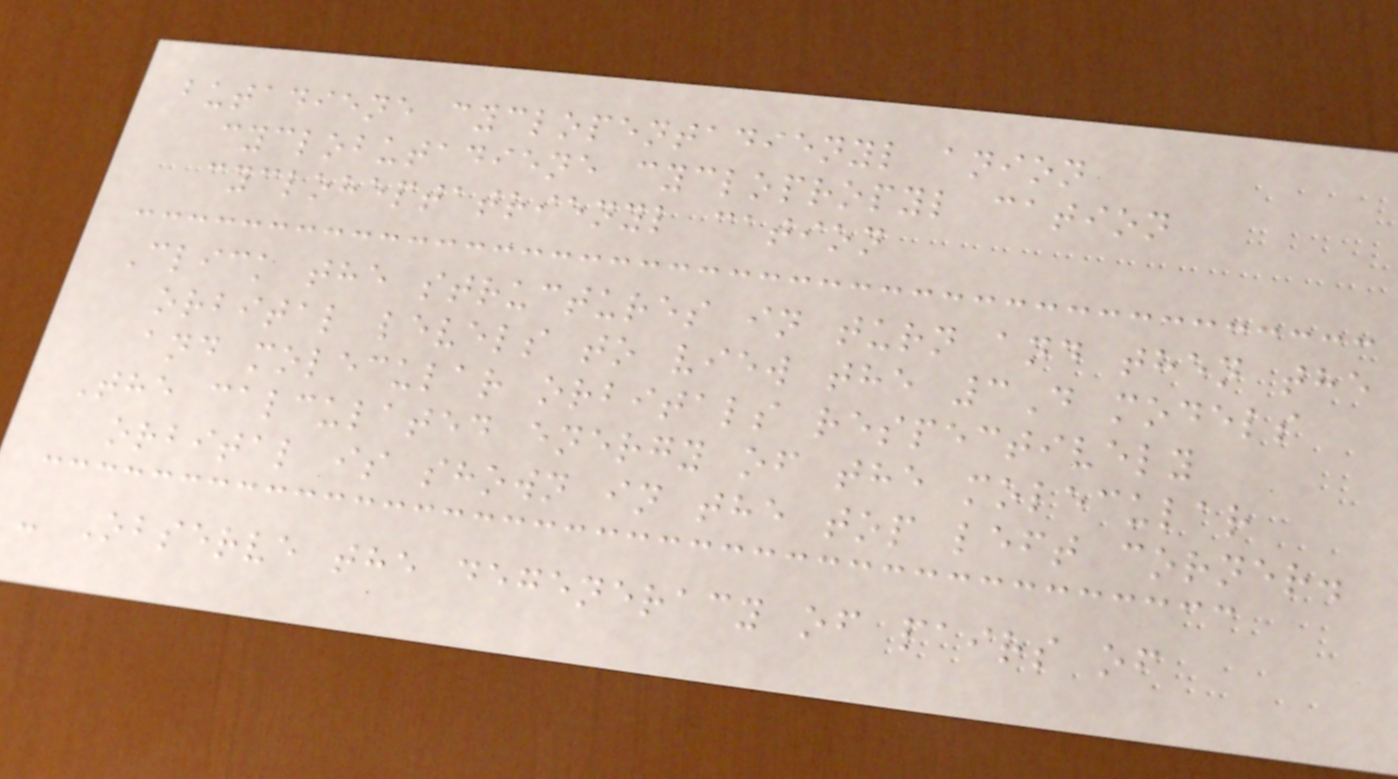butadiene cyclopentadienyl anion
cyclobutadiene cyclopropyl cation
cycloheptatrienyl cation
Click the structures in turn and then the
orbital levels to view the 3D models
and molecular orbitals respectively
The calculated energy of the molecular
orbital is shown in the top left corner.
- Observe the degeneracy of pairs of
